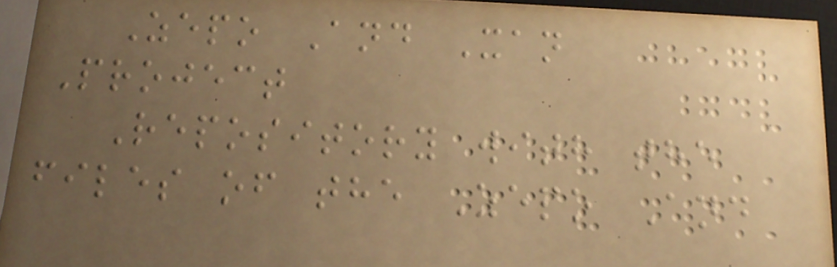Zepo And Xan
Project
Repository with the
files of the Zepo And
